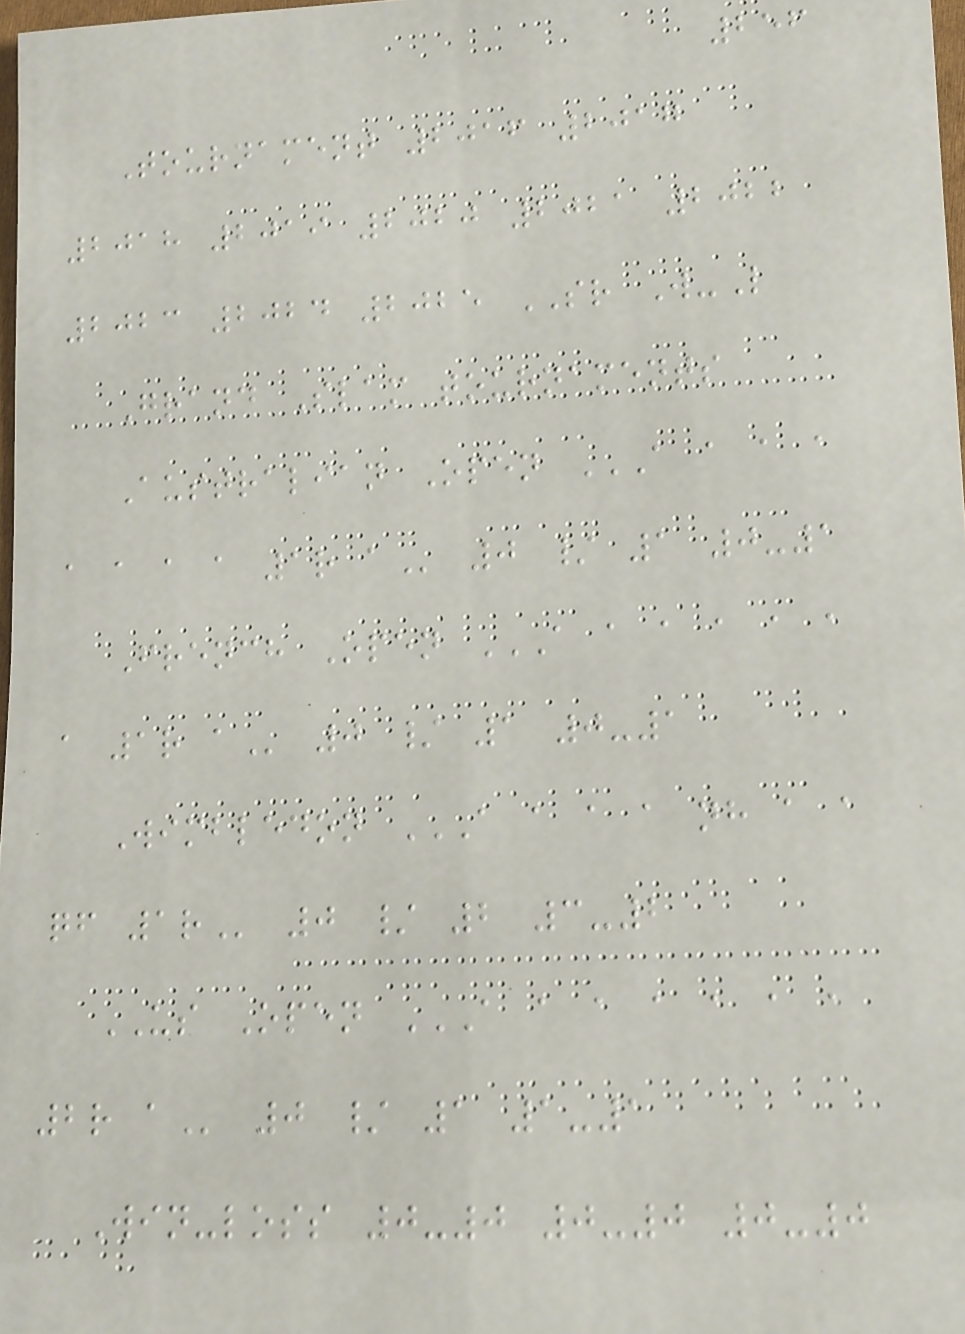256
Tournament 2016 2017
2018 2019 2020 2021 2022
2023 2024 2025 SR W-L
Grand Slam tournaments
Australian Open A A A A
A A A A 1R A 0 / 1 0-1
French Open A A A A A A
A 1R A 0 / 1 0-1
Wimbledon A A A A NH A A
QF 1R 0 / 2 3-2
US Open A A A A A A A
2R A 0 / 1 1-1
Win-loss 0-0 0-0 0-0
